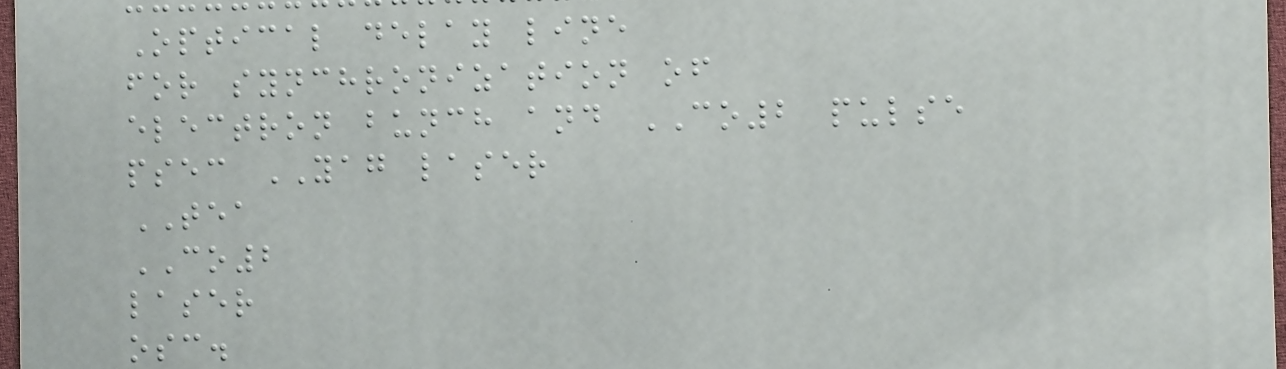Optical delay line
for synchronization of
electron bunch and CO2 pulse
psec YAG laser
TEA
CO2
laser
osc.
